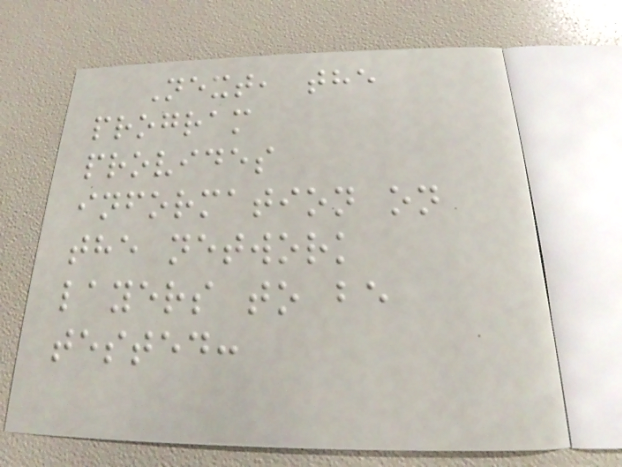Next, the
program
provides
information on
the network
layers to be
tested:
